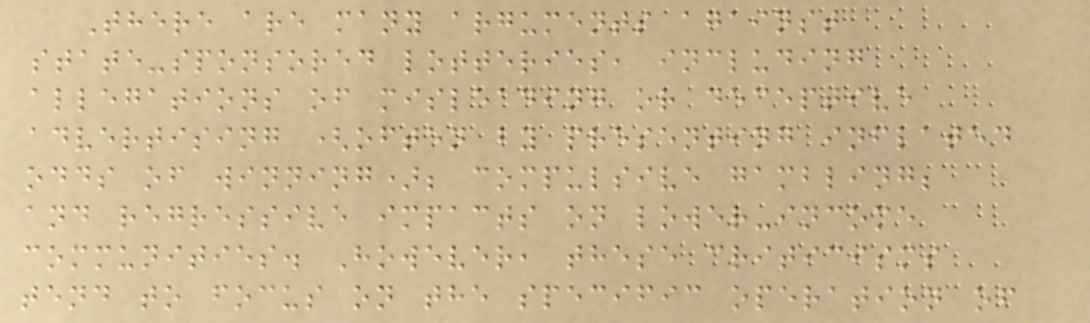There are many arguments against
state-sponsored lotteries, including
allegations of misleading or deceptive
advertising (often by presenting inflated
odds of winning); compulsive gambling;
and regressive impacts on lower-income
communities. However, these criticisms
tend to focus on the specific operation of
